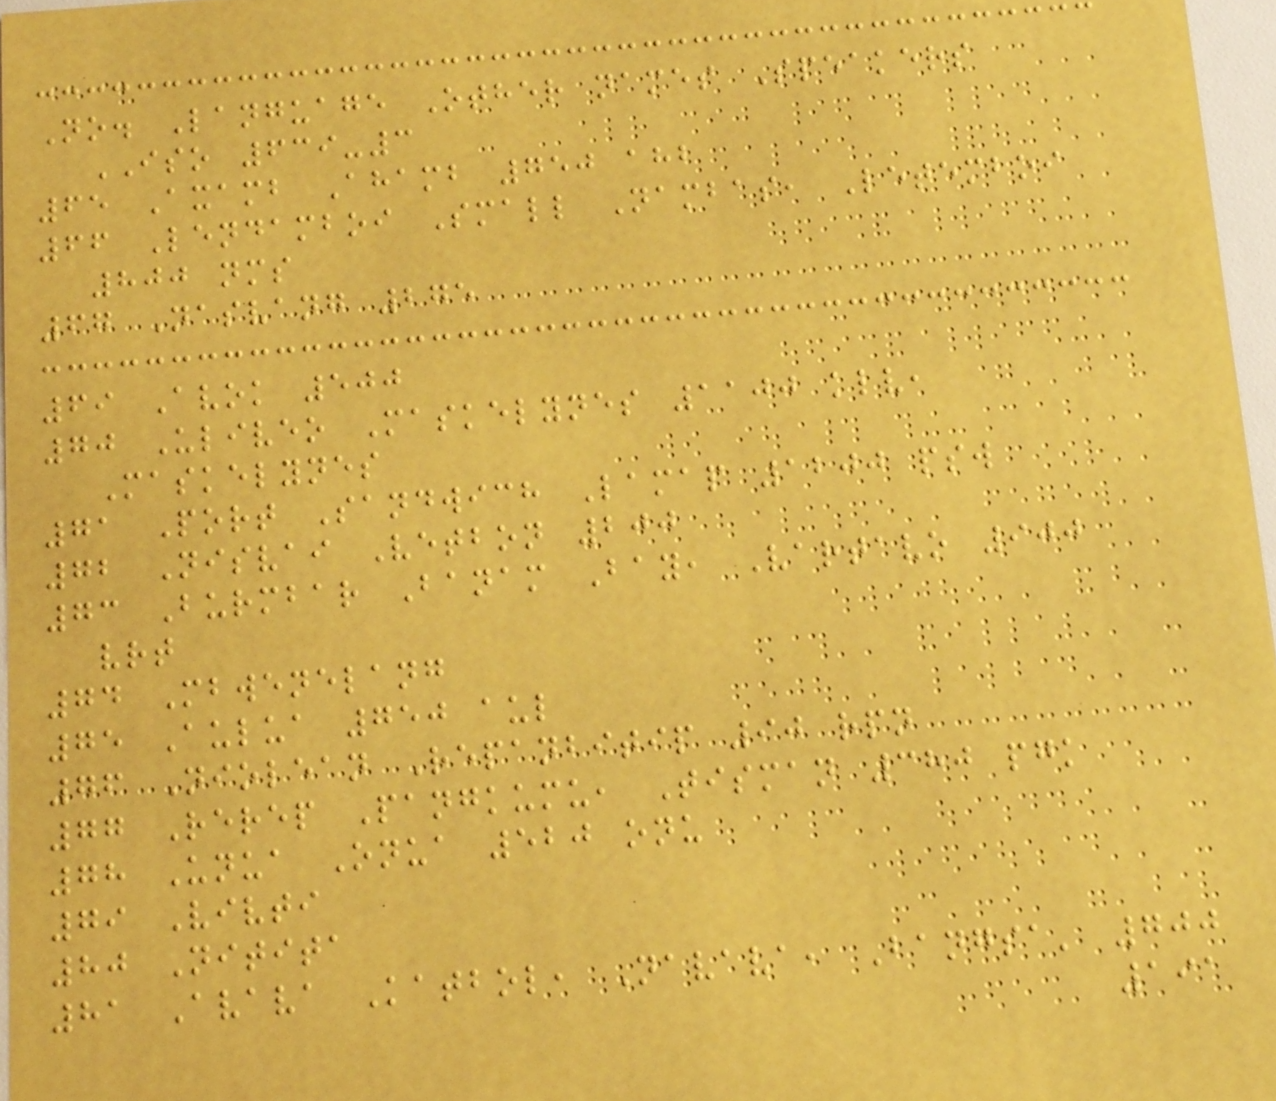No. Language Other names Speakers
ISO 639-3
65 Axamb Ahamb 750 ahb
66 Lendamboi Small Nambas, Letemboi
800 nms
67 Nasvang 275
69 Avok 500
70 Uliveo Maskelynes 1100 klv,
Maskelynes
71 Port Sandwich Lamap 1200 psw
72 Nisvai Vetbon 200
73 Burmbar Banam Bay, Vartavo 900
vrt
74 Mbwenelang
75 Aulua 750 aul
76 Niolean Repanbitip 90 rpn
77 Rerep Pangkumu, Tisman 380 pgk
78 Unua Onua 520 onu
79 Vivti
80 Nitita
81 Avava Katbol, Navava, Bangsa' 700
191
